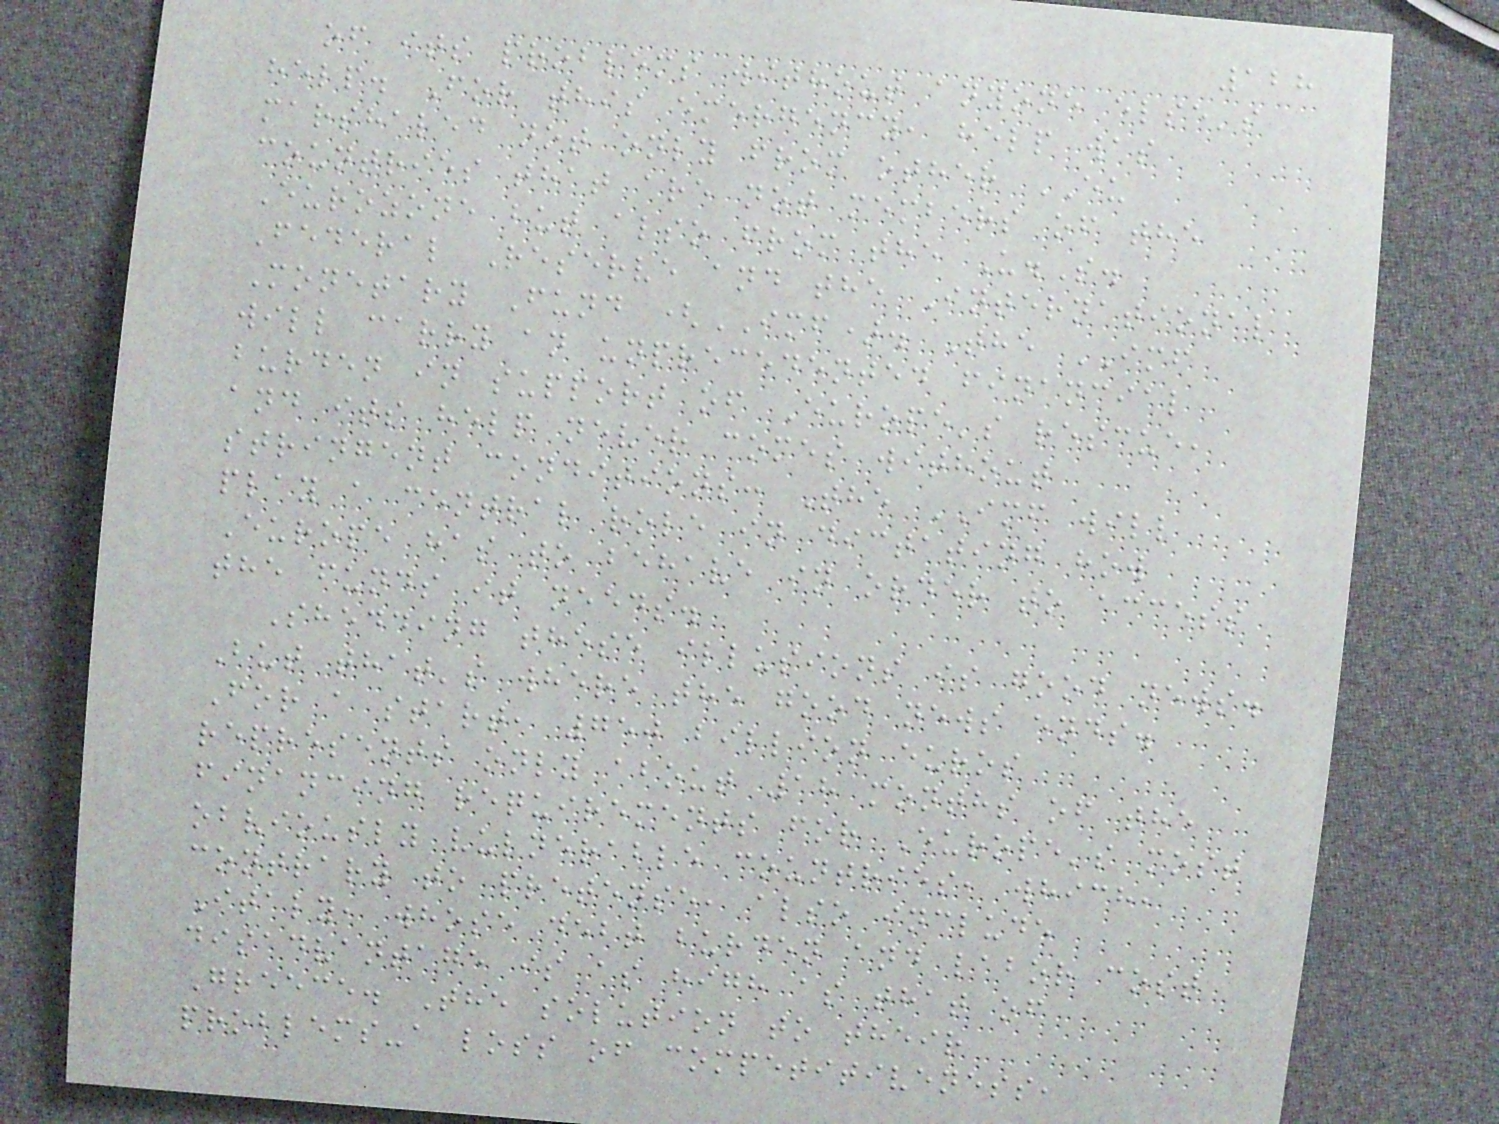128
of its problems without anyone else's
help. For this emergency, help was
marshaled not only from other EU
countries that are not members of the
Eurozone but also from the U.S.
Federal Reserve and the International
Monetary Fund (IMF). The IMF
will carry an unprecedented financial
burden in support of Europe's rescue,
and its help never comes without
stringent conditions: The IMF will
play a central role in dictating how
Europe has to behave in order to access
the funds it needs.
Shedding these illusions is good news.
But that's where the good news ends.
For a start, 750 billion euros
represents only about 18 months of the
financing requirements for Europe's most
obviously vulnerable countries, which,
contrary to pretense, also include
Italy, whose debt burden and labor cost
disadvantage is as high as that of
Greece. The solution to their
problems-a loss of competitiveness,
